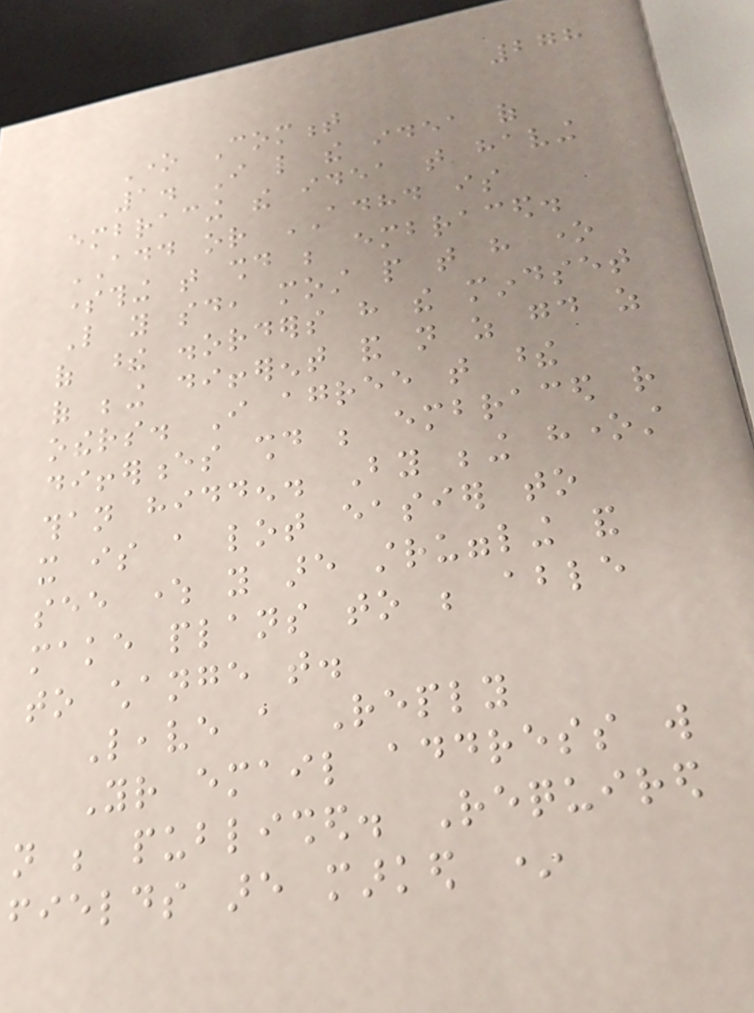278
One Comment
1. I like the idea of
embracing the idea that having
ADD or ADHD is
something that should be embraced.
Like you said, most people that have one
of these disorders have the mindset
of being different and not as good as
others. I agree that these
differences should be embraced rather
than hidden. By being honest
it is a lot easier to
see where you are struggling and
make plans to be able
to change that.
Leave a Reply
Your email address will
not be published. Required
fields are marked *
